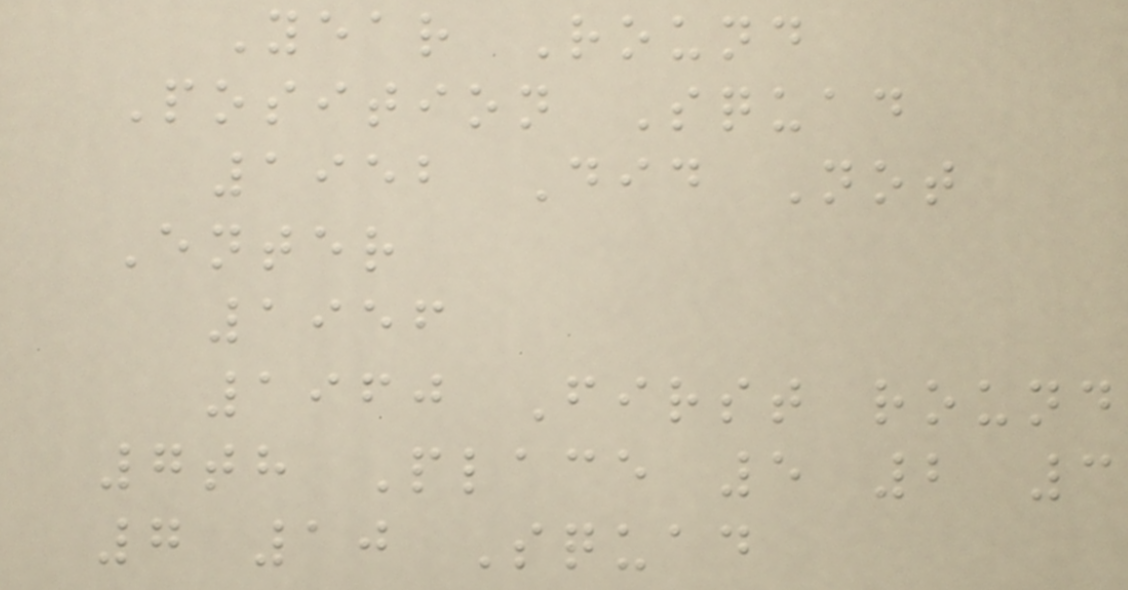Year Round
Position Squad
1952 Did Not
Enter
1956
1960 First round
7th Place 5 2 3
7 10 Squad
